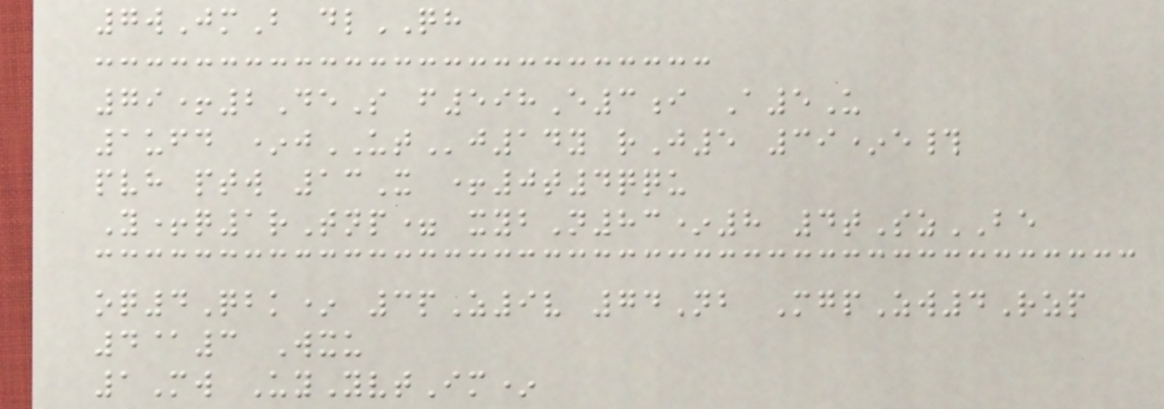7wJmB dlQH
79+2DeS f598E3i A5U
1ufd *jUTj14y rJ5 39*e#
pvh ptw 13X +0t4qqu
Y+q1rTnp= xybN83*8 4tSzBE
oq4Qbk* 3pZ9v 74Nb MgpZw4Rzp
4@3 Wxu
1Mw UyYvtIm*
